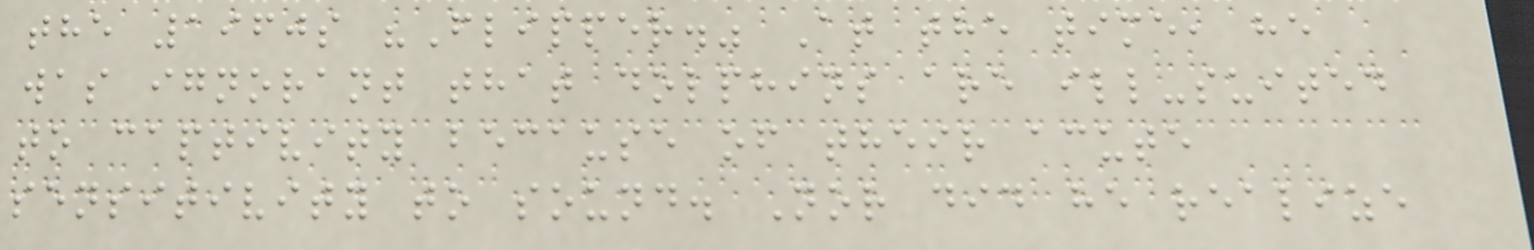the 1960s "Flipper." At the time, he
was ignorant that dolphins are ill-suited
to captivity because of their acute
sensitivity to sound. Nor did he realize
